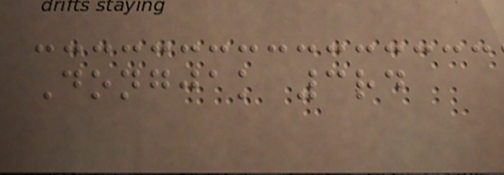Dongjak 3rd
